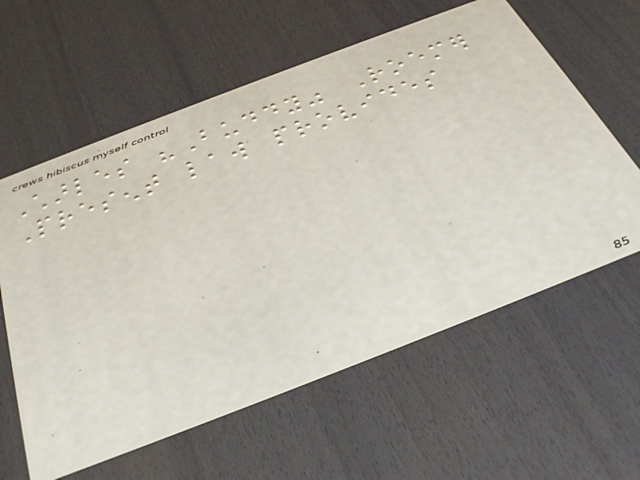Charles "Buddy" Roemer
Present law provides
